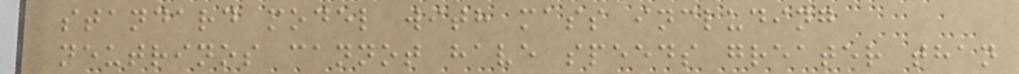standard model with mass including
neutrinos cannot have speeds greater than
